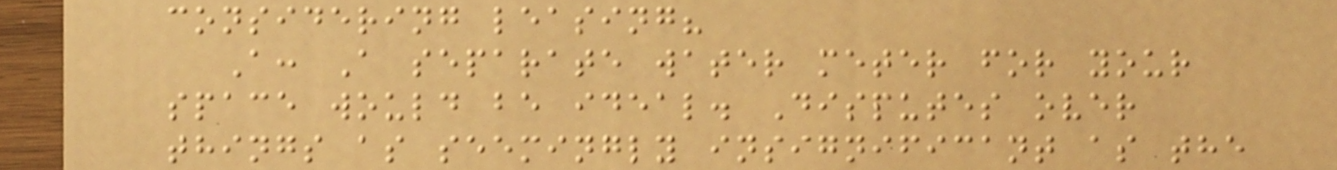considering leasing?
A: A separate water meter for your
space would be ideal. Disputes over
things as seemingly insignificant as the
